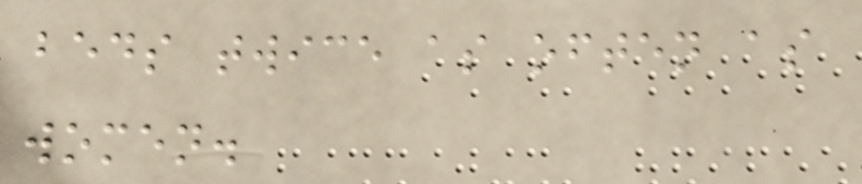beds twice as often as
women.
